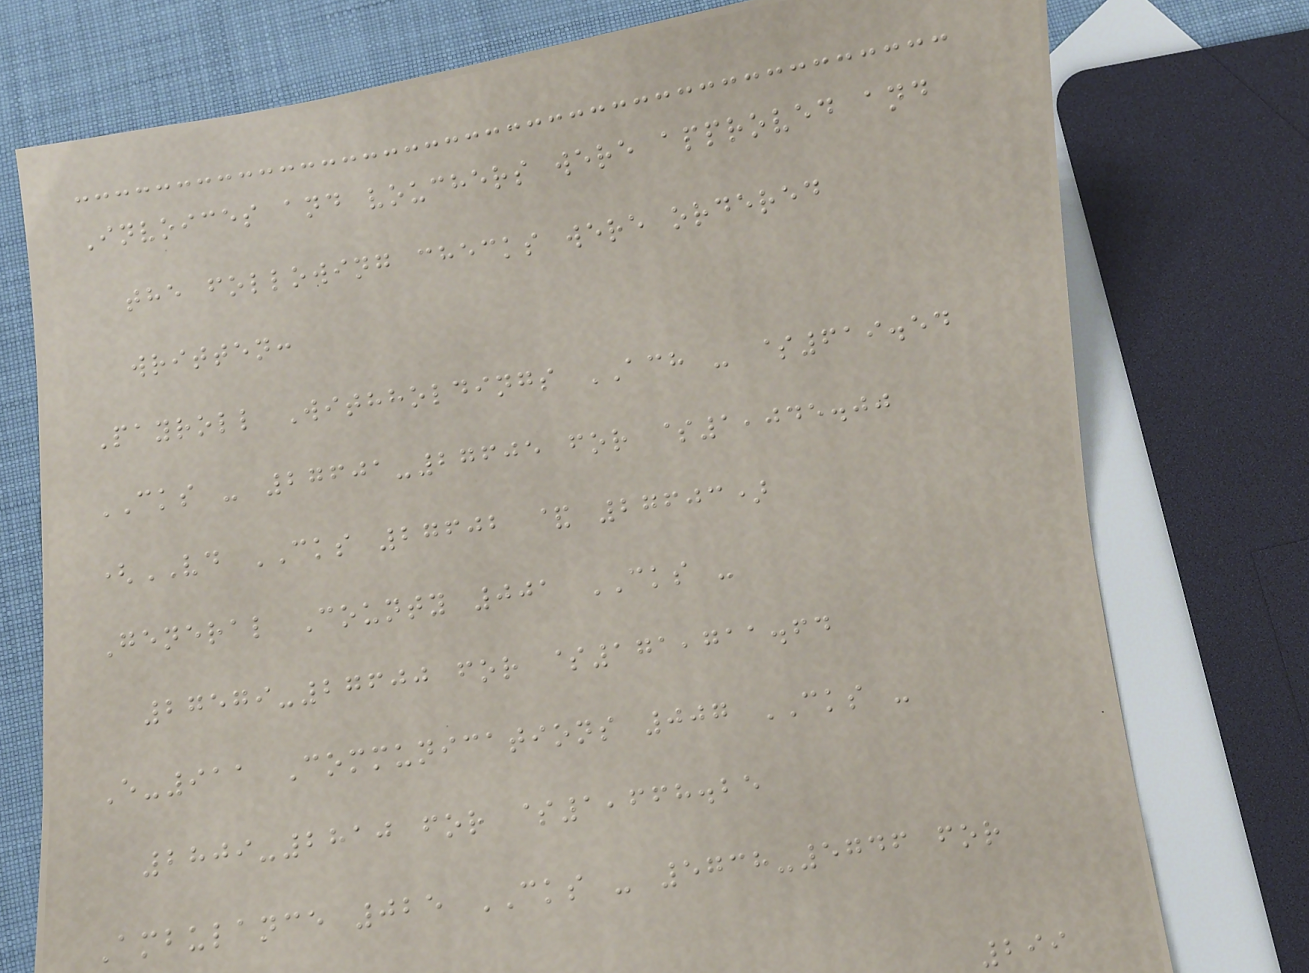Invoices and vouchers were approved and
the following checks were ordered
written:
Payroll Withholdings ACH - $619.54
CKS - 27601-27605 for $1,045.00
(VD CKS 27602 & 27603)
General County 001 CKS -
27579-27600 for $171,711.64
E-911 Communications 007 CKS -
2809-2810 for $1,668.25
Ambulance 025 CKS - 5738-5746 for
299
